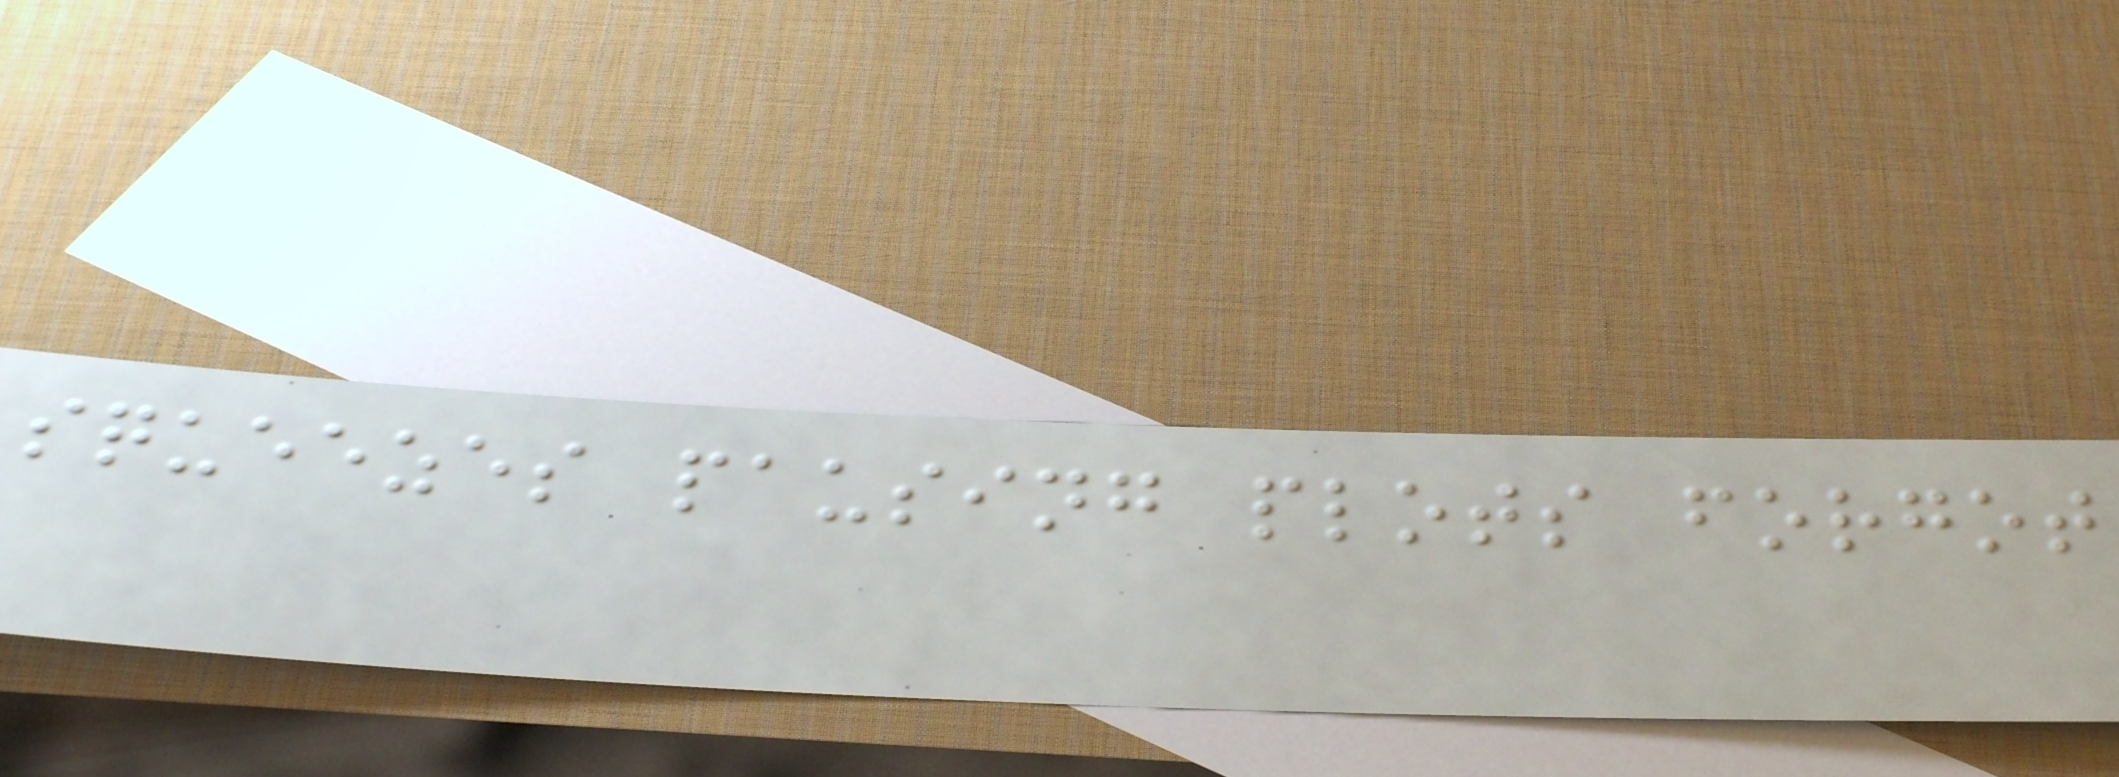squeezes pausing plots forgot
